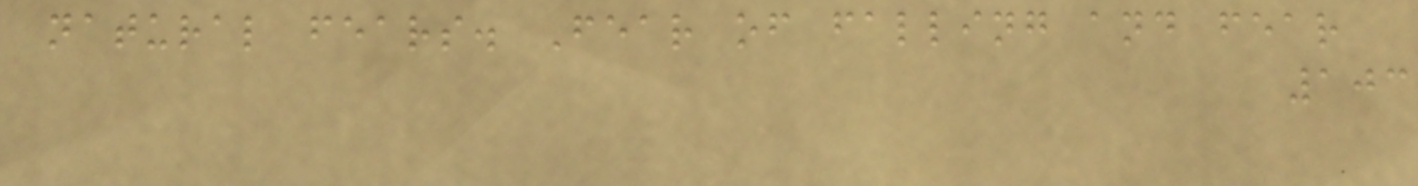natural fears. Fear of falling and fear
103
